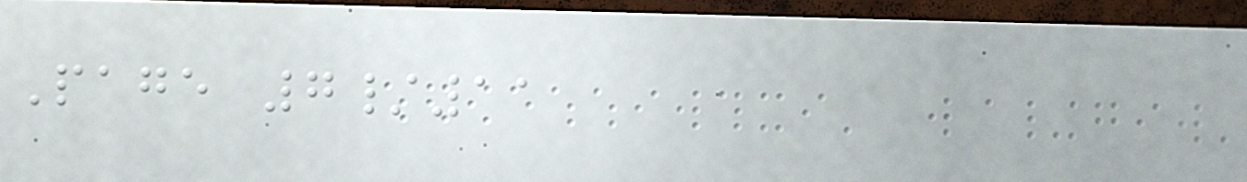Page 7/11
